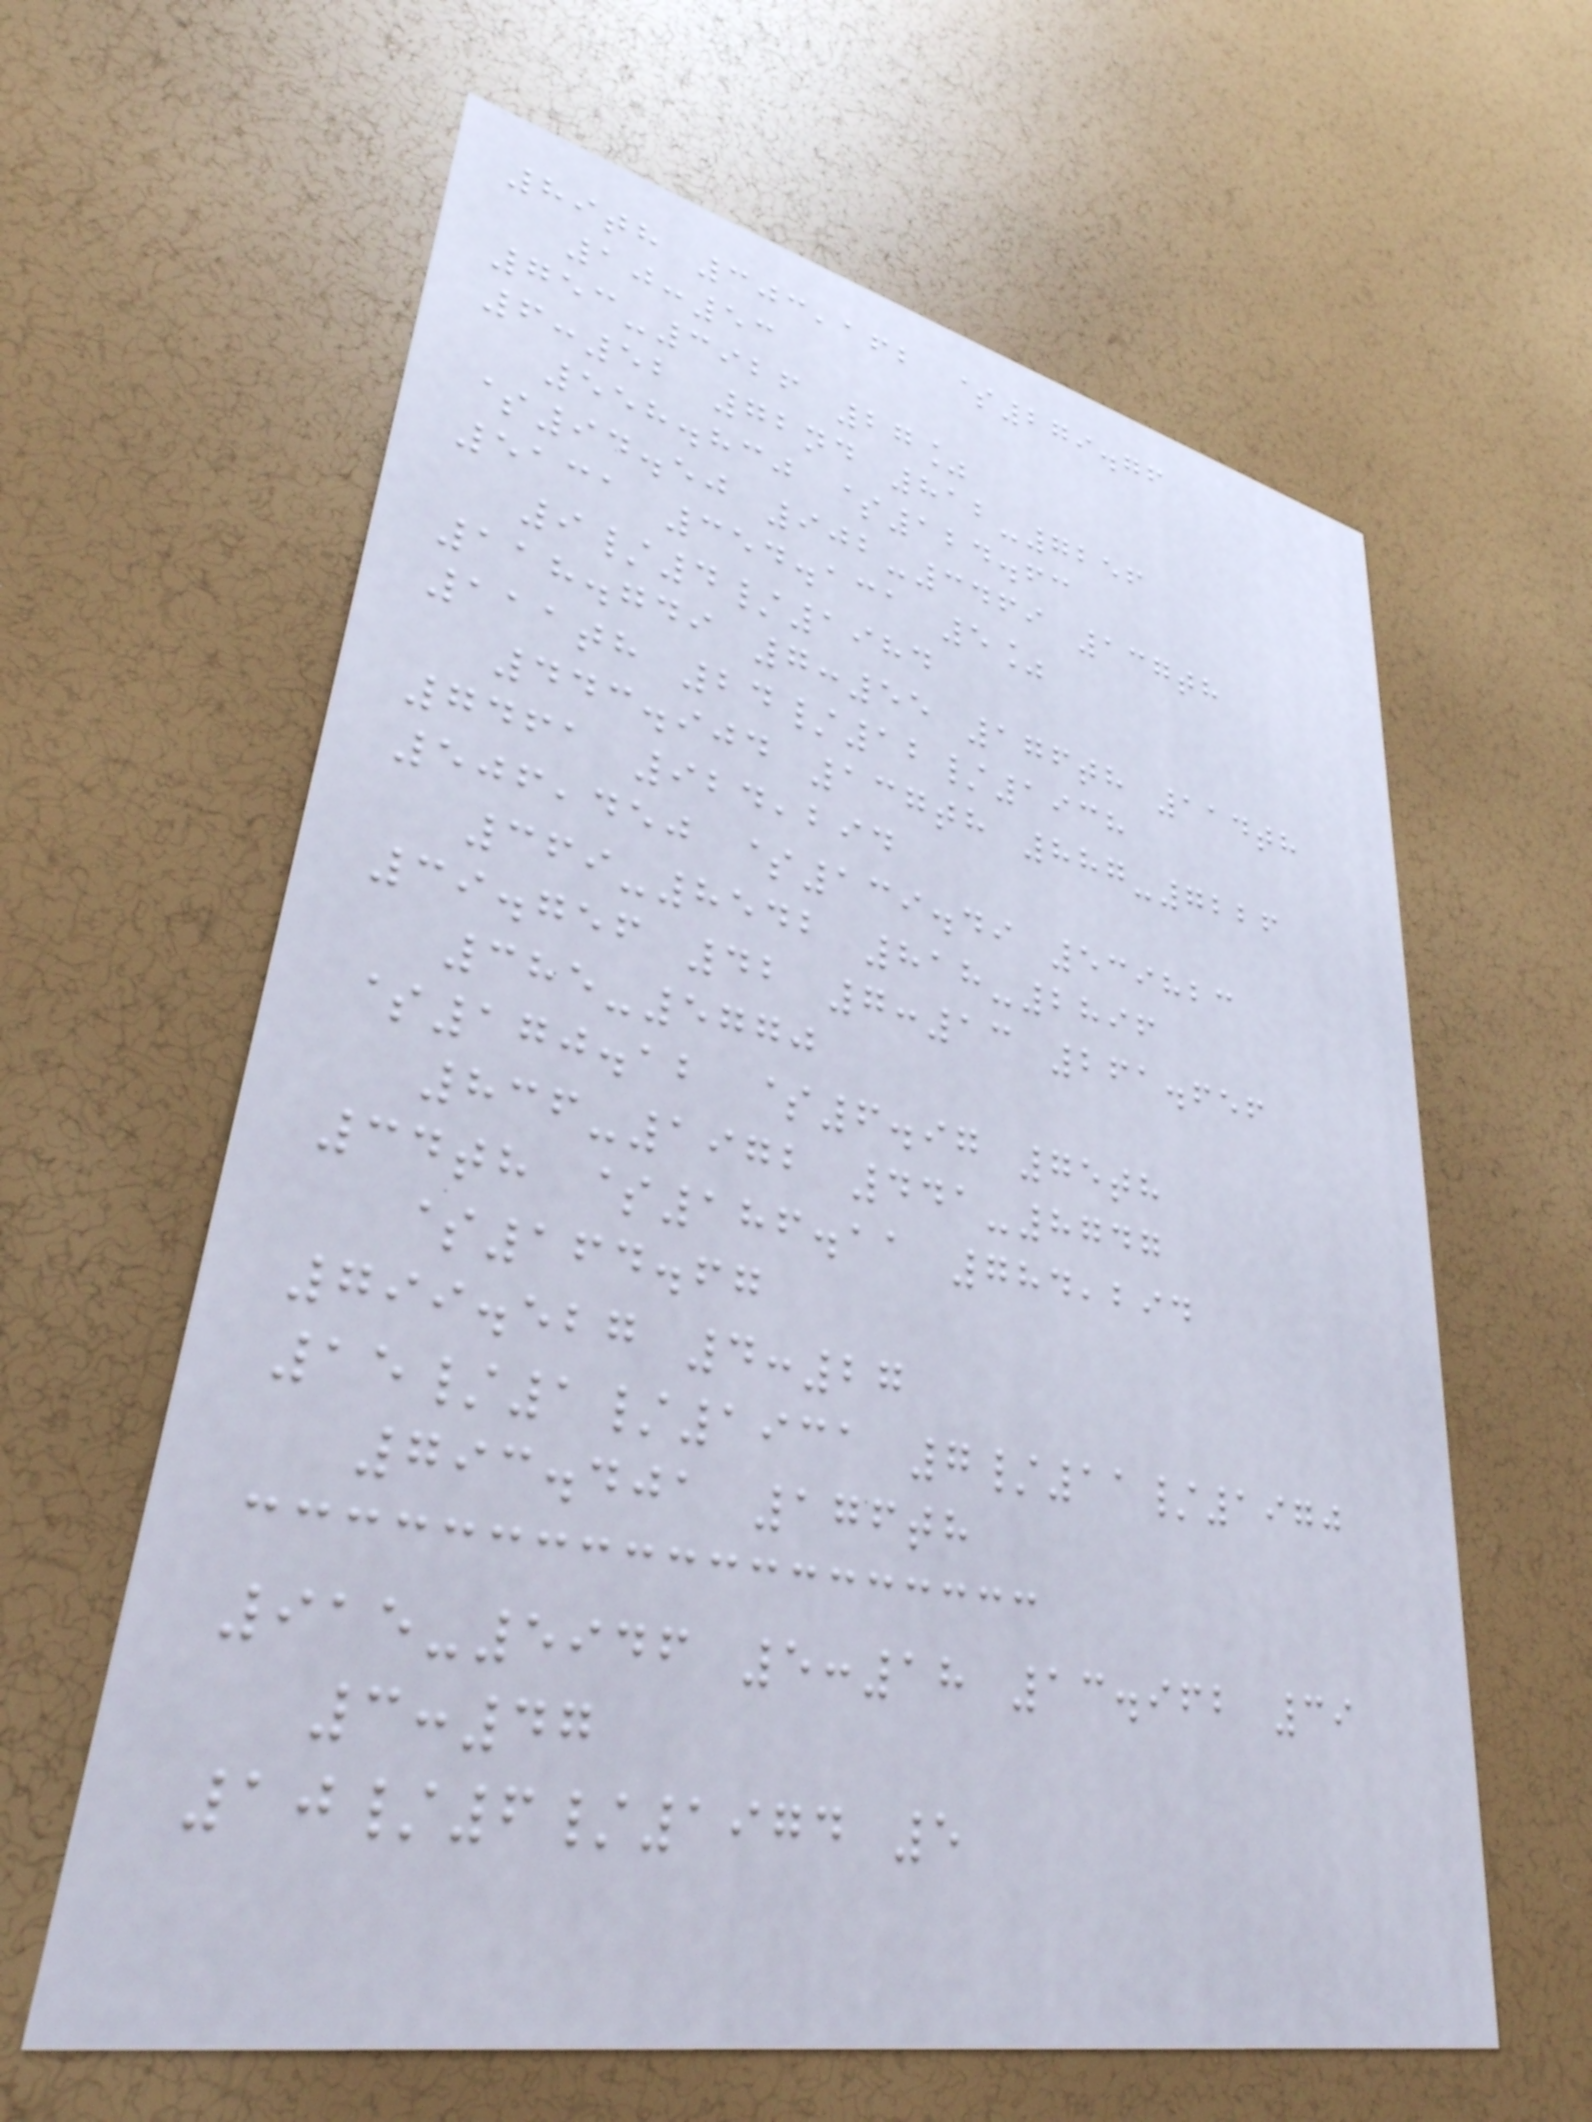89th 303,162 $279.76
10:53
753-3926 27%
6:52 72nd 812-7256
558.830 $124.63
$94.50 902-3469 137th
5131 354.131 5%
9/4/1984
118.749 7:55 176th 114th
111th 24/12/1938
443.904 137th 887-7226
7461 924,294
506,450 $139.49 539823
369-8542 818-2896
39.756 42 7:13 261.656
385-5770
$170.12 $6.97 75th
836-1972 441-8747
34th $186.11 784,294
$164.67
799.527 4:27
15/1/1931 7/11/1970
793.401 176th
915-5946 5:18 13.962 39
3:47
10/6/1974 5
